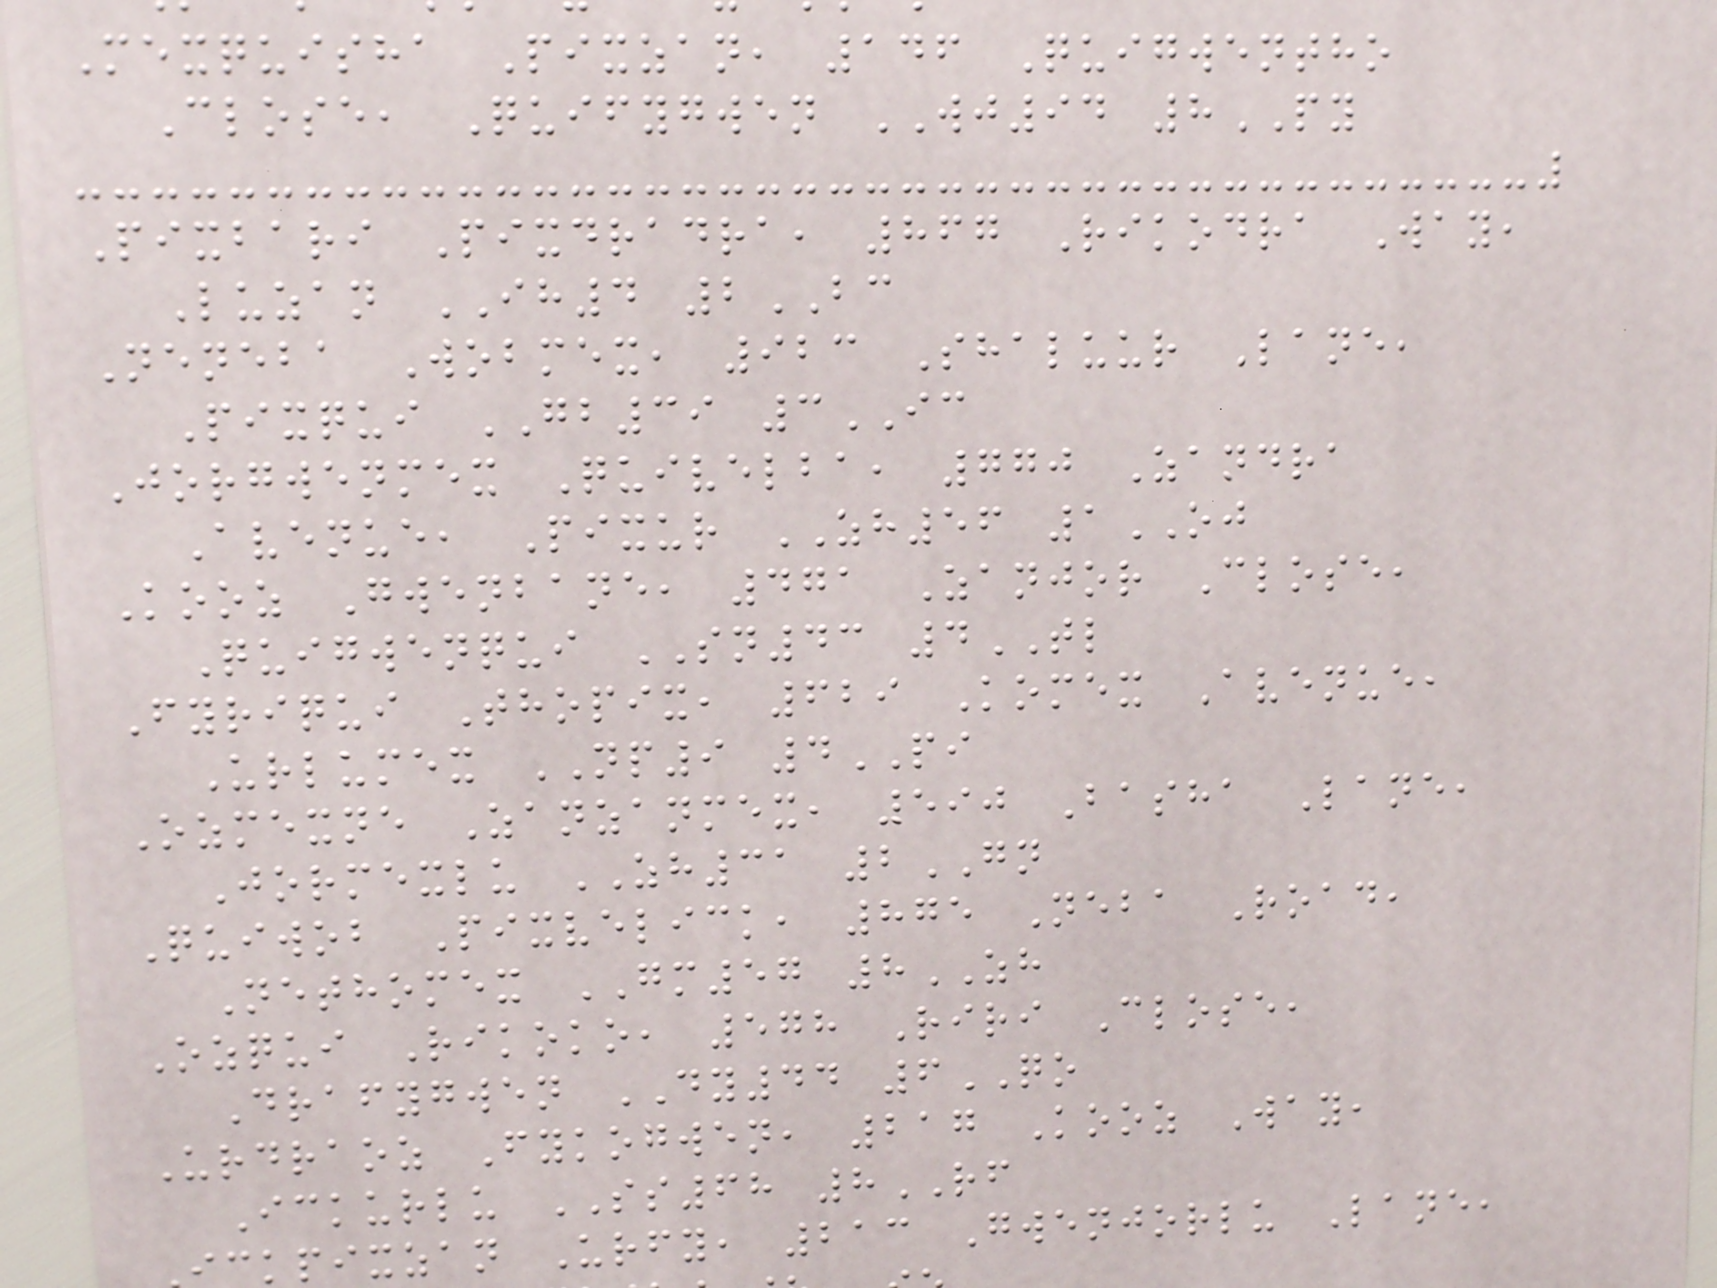Mexquisha Pixzan, 146 Quigwentho
Close, Quifygwen WJ94 8PY
Pixbari Pixdradra, 867 Rikodra Way,
Luzan IH4 2BC
Neneba Wobmex, 923 Shaluur Lane,
Pixqui GB39 3IC
Jorgwenmex Quivelba, 770 Zandra
Avenue, Pixur ZH56 1OJ
Kooz Gwenbane, 471 Zanjor Close,
Quigwenqui SN43 4TL
Fyriqui Thopix, 629 Komex Avenue,
Urlumex NP9 4PI
Ozmexne Zanzanmex, 590 Basha Lane,
Jormexlu ZH31 2GN
Quiwob Pixvelick, 875 Neba Road,
Nethomex GM57 8ZH
Ozqui Rikoko, 578 Riri Close,
Drafygwen DY44 6QO
Urdraoz Fykogwen, 217 Kooz Way,
Ickurlu SS68 8RF
ckpixzan Urfy, 213 Gwenjorlu Lane,
